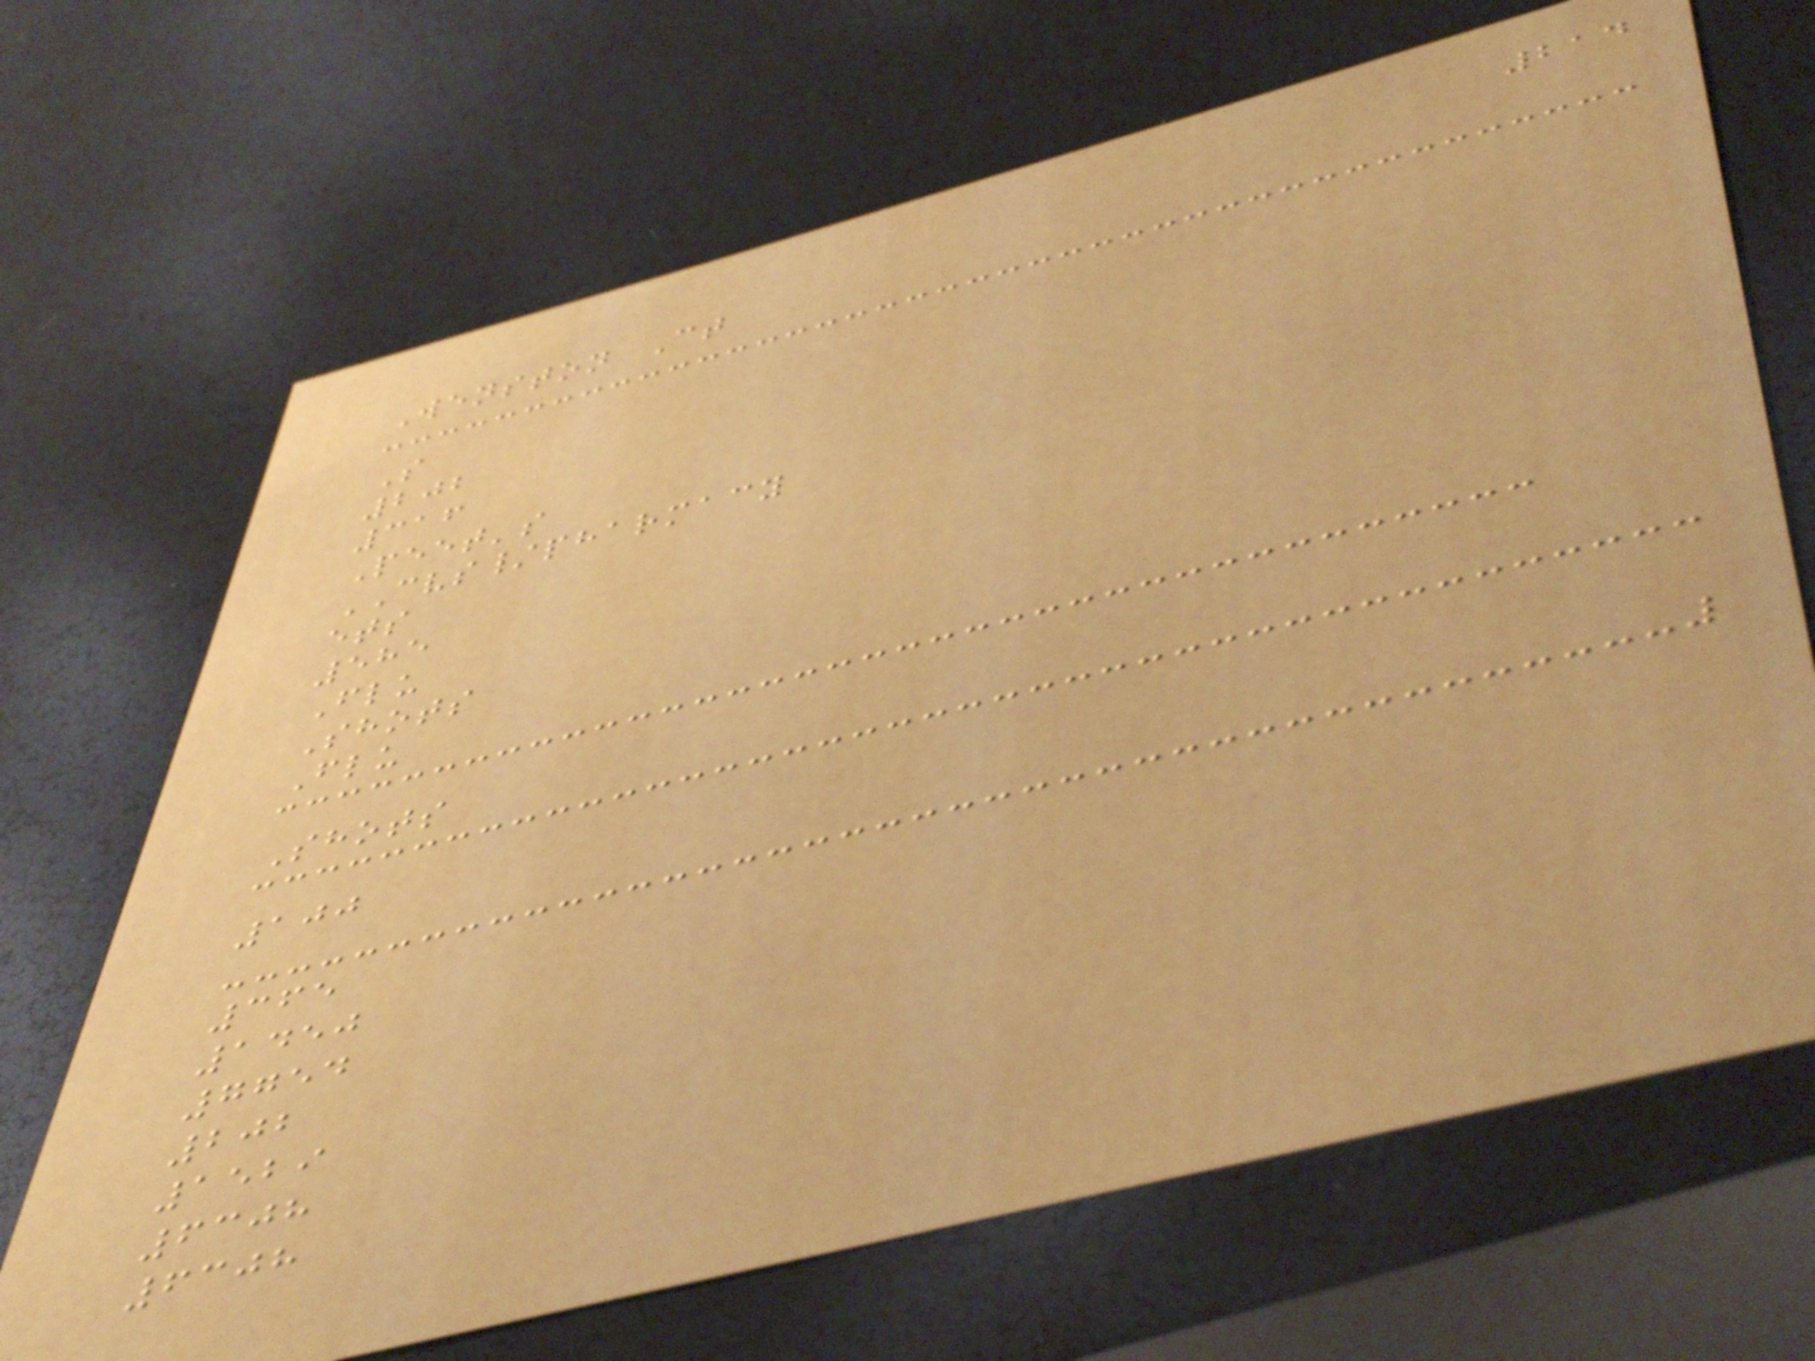214
Wenston Ct
S
202
316
Peet's
CVS/pharmacy
ets
585
Flu
Shots
Flu
Shots
100
365
1450
7754
202
1529
6308
6308
